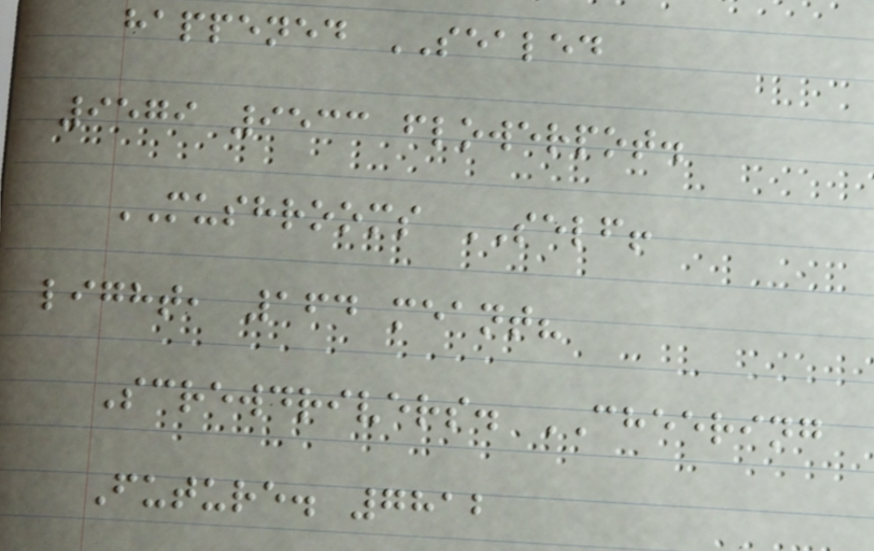happened SEALED
9579 9533 flowerpot.
MUSHROOMS SELF!
light, 164 meant?
Screwdrivers. CHEERING
Future. 7812
